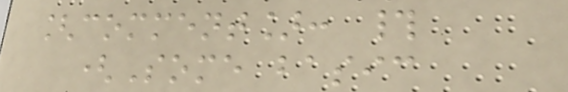[comment]: #
(Some basic
